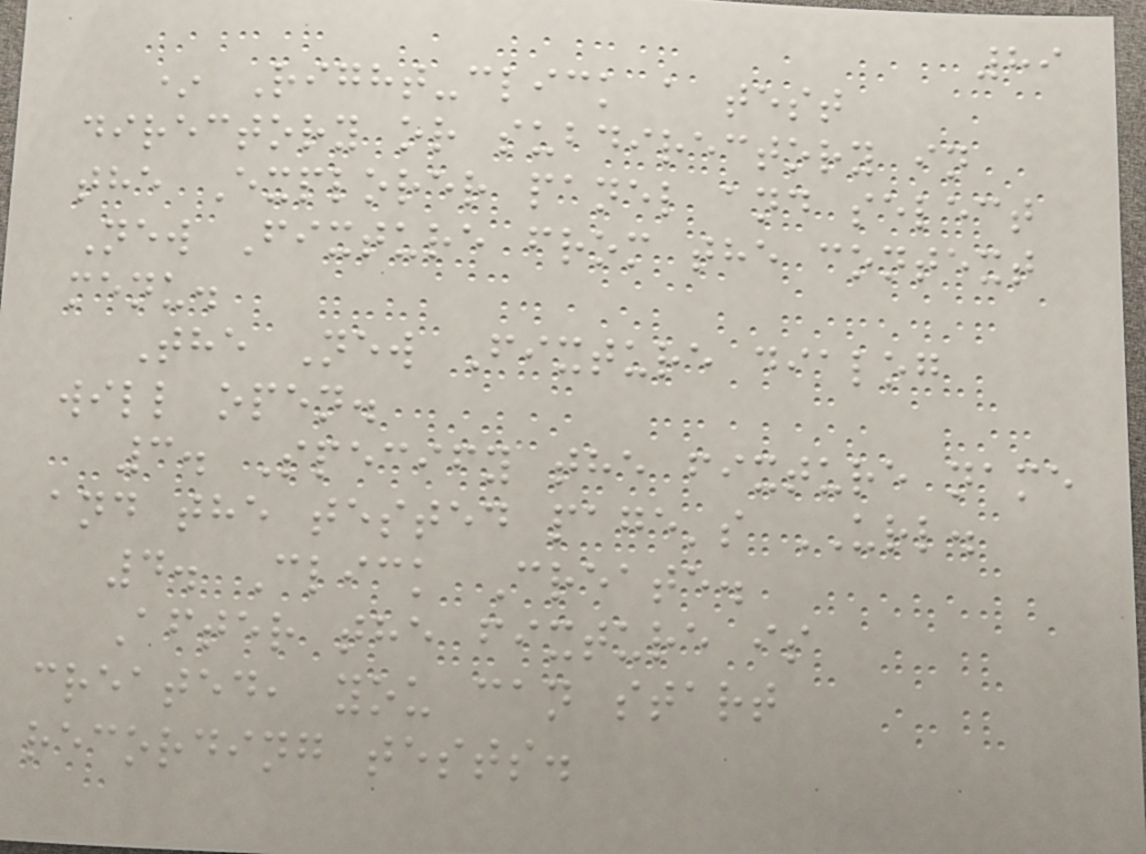89
* Right-click a test
directory or subdirectory in
the Explorer panel and select
New Fixture from the context
menu.
The New Fixture dialog
will open.
3. Specify the fixture name
and the tested page's URL.
4. Click Create.
After the fixture is
created, you can start
recording tests.
